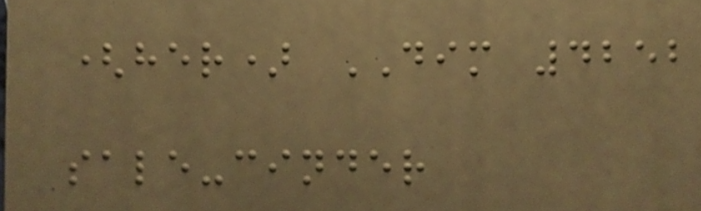(her) DIM 4252
sale-cinder
